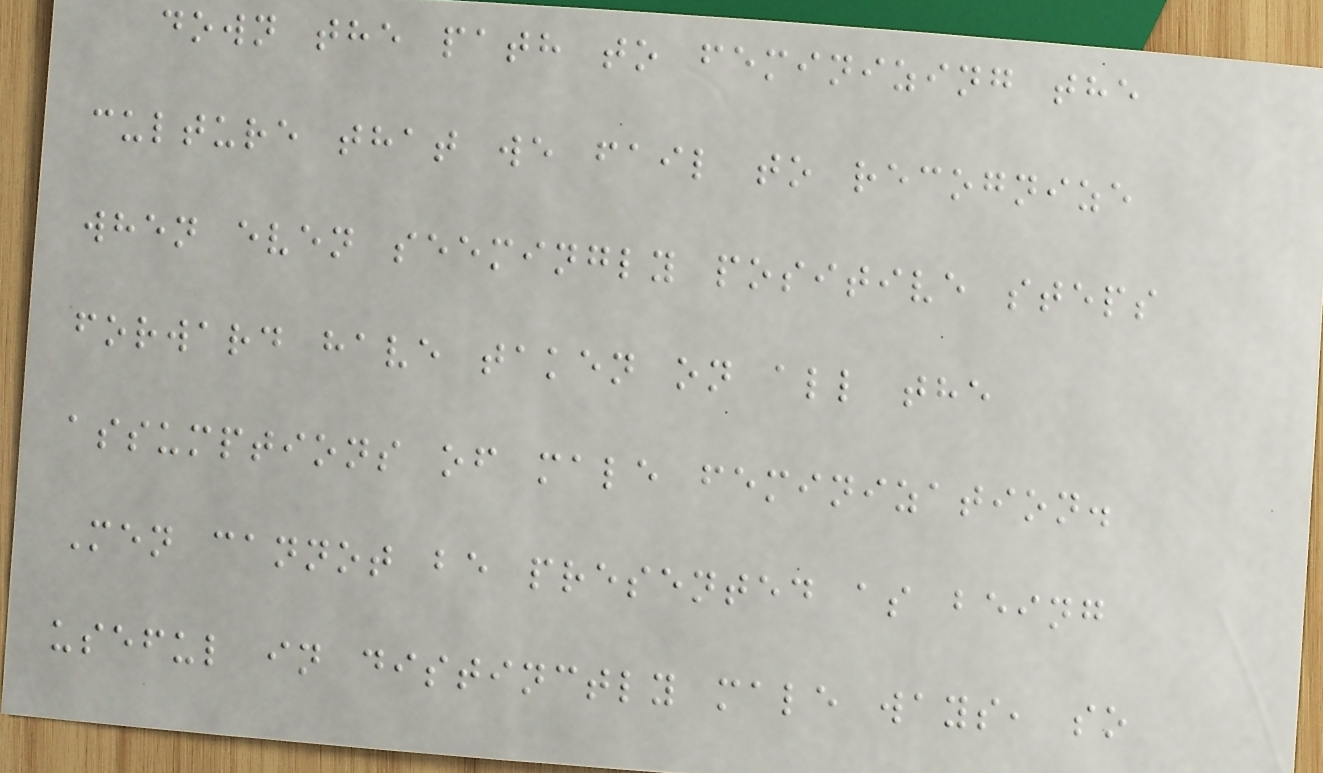down the path to feminizing the
culture that we fail to recognize
when even seemingly positive steps
forward have taken on all the
assumptions of male feminization.
Men cannot be presented as being
useful in distinctly male ways, so
